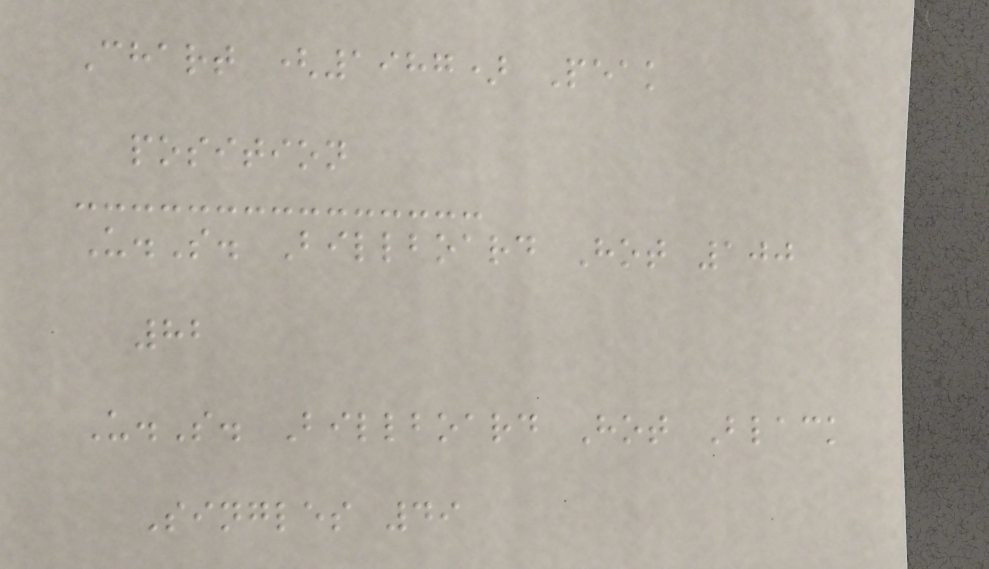Chart (1987) Peak
position
U.S. Billboard Hot 100
82
U.S. Billboard Hot Black
Singles 49
